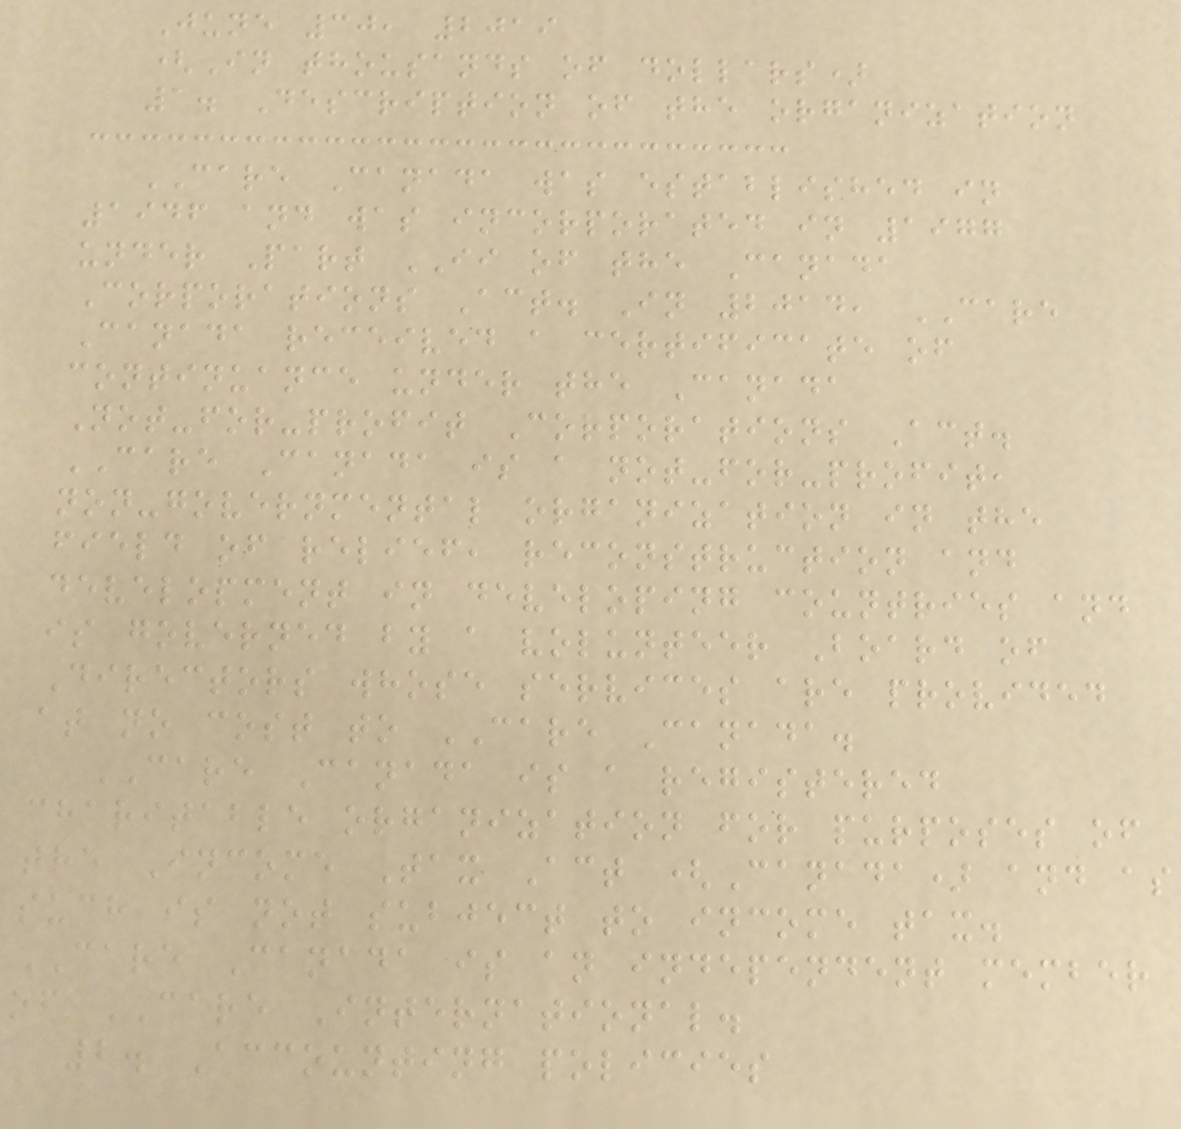June 30, 2019
(In thousands of dollars)
1. Description of the organization
CARE Canada was established in
1946 and was incorporated in 1977
under Part II of the Canada
Corporations Act. In 2014, CARE
Canada received a certificate of
continuance under the Canada
Not-for-profit Corporations Act.
CARE Canada is a not-for-profit,
non-governmental organization in the
field of relief, reconstruction and
development in developing countries and
is governed by a volunteer Board of
Directors whose services are provided
at no cost to CARE Canada.
CARE Canada is a registered
charitable organization for purposes of
the Income Tax Act (Canada) and as
such is not subject to income tax.
CARE Canada is an independent member
of CARE International.
2. Accounting policies
